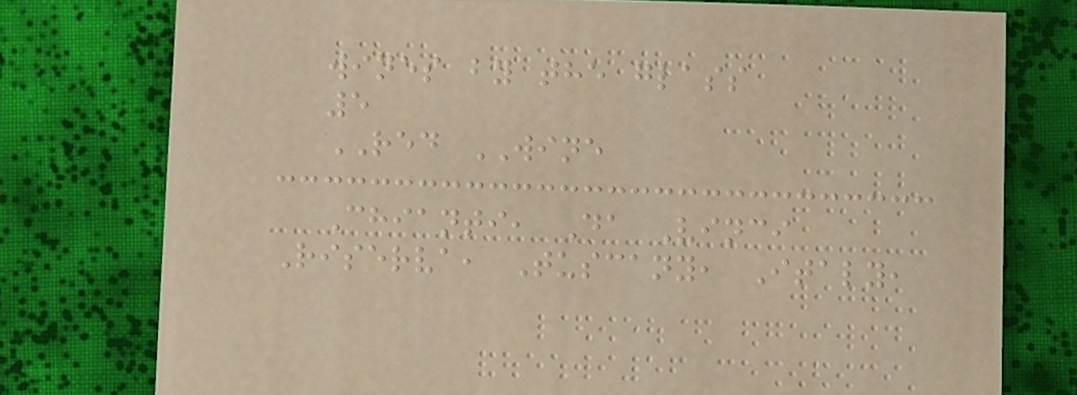wines by the glass
5
RED WINE
Chianti, Da Vinci
Riserva, Tuscany, Italy,
